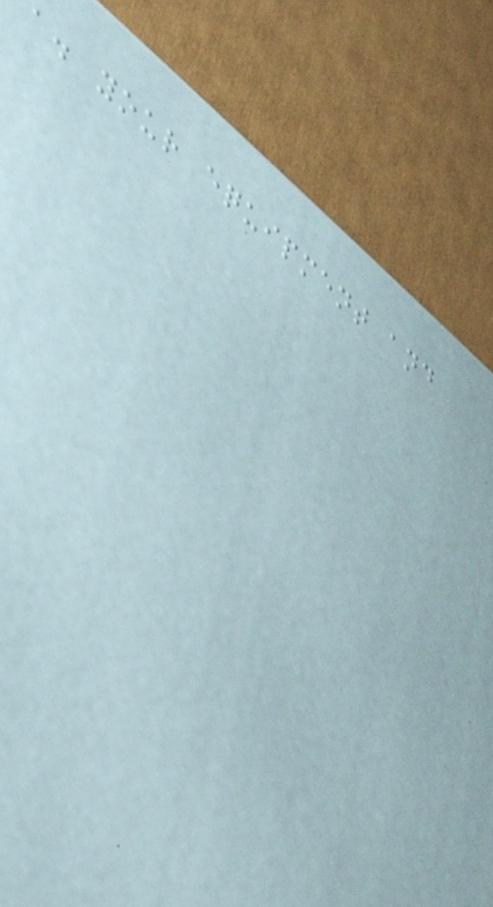a. your equipment and
